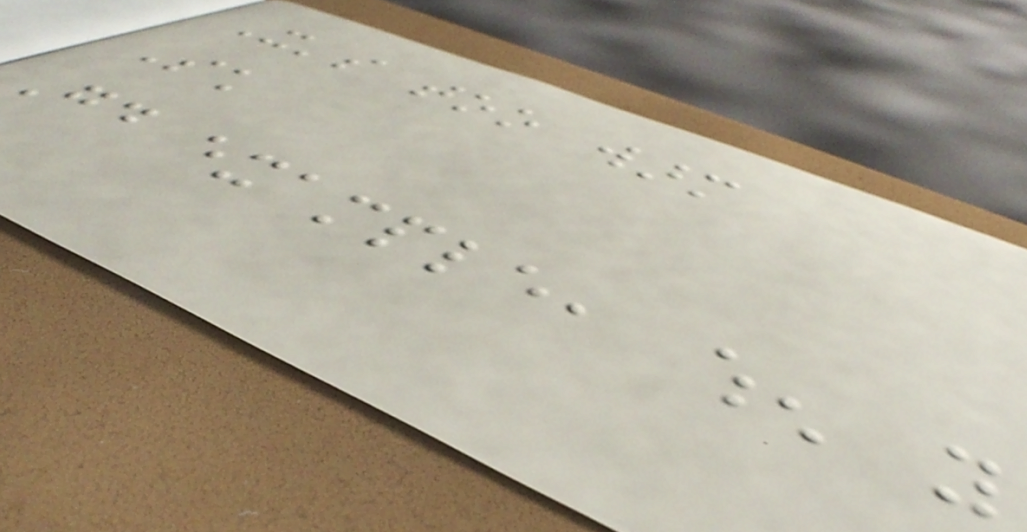It's too warm
Such
Good example, when you
